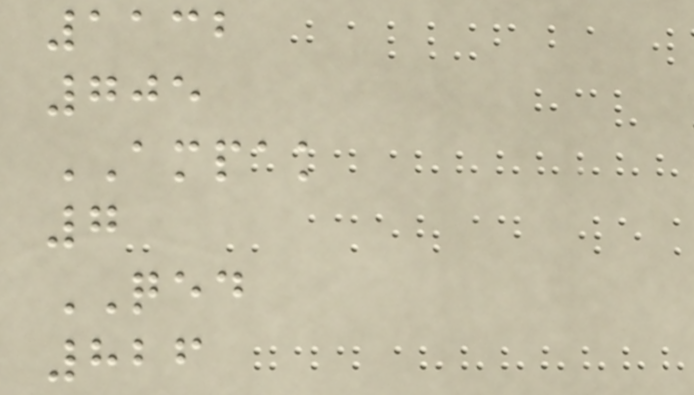1132
705
AMPAK
7
QED
826
